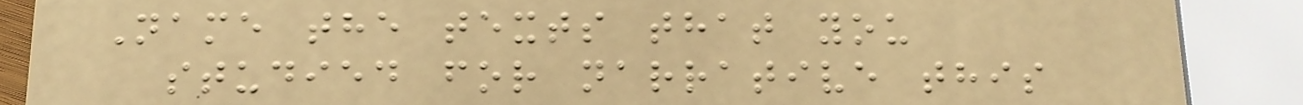Name the texts that you
studied for narrative this
